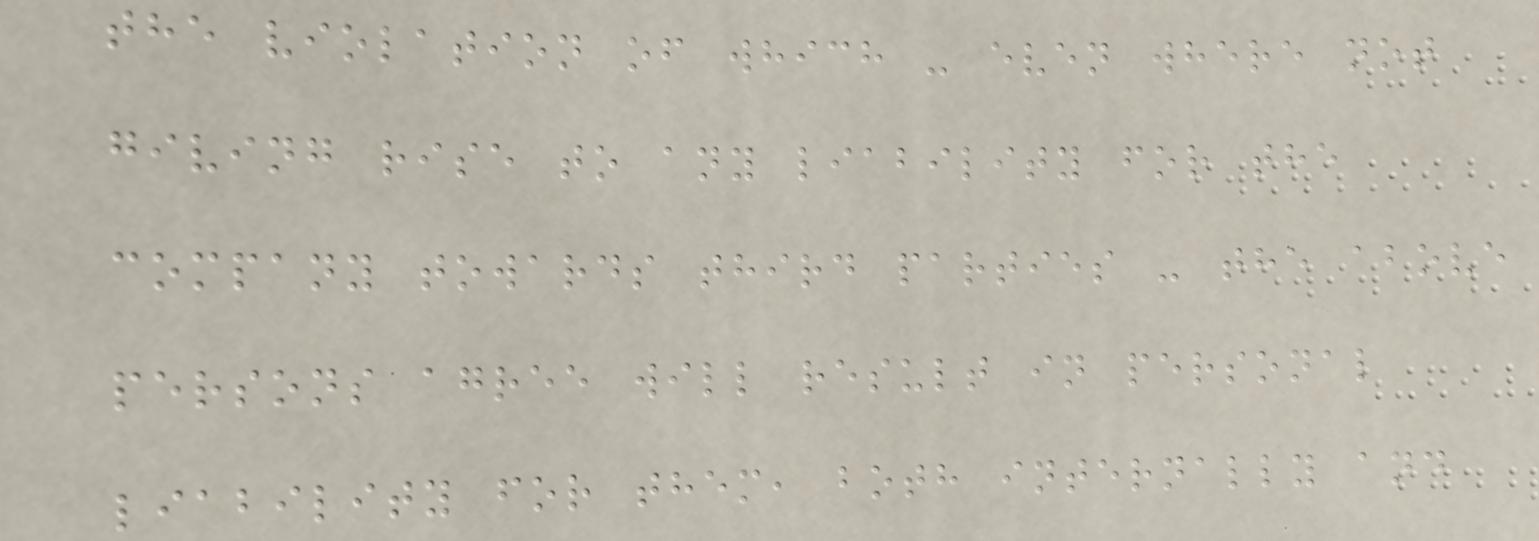the violation of which - even where not
giving rise to any liability for the
company towards third parties - the above
persons agree will result in personal
liability for them, both internally and
